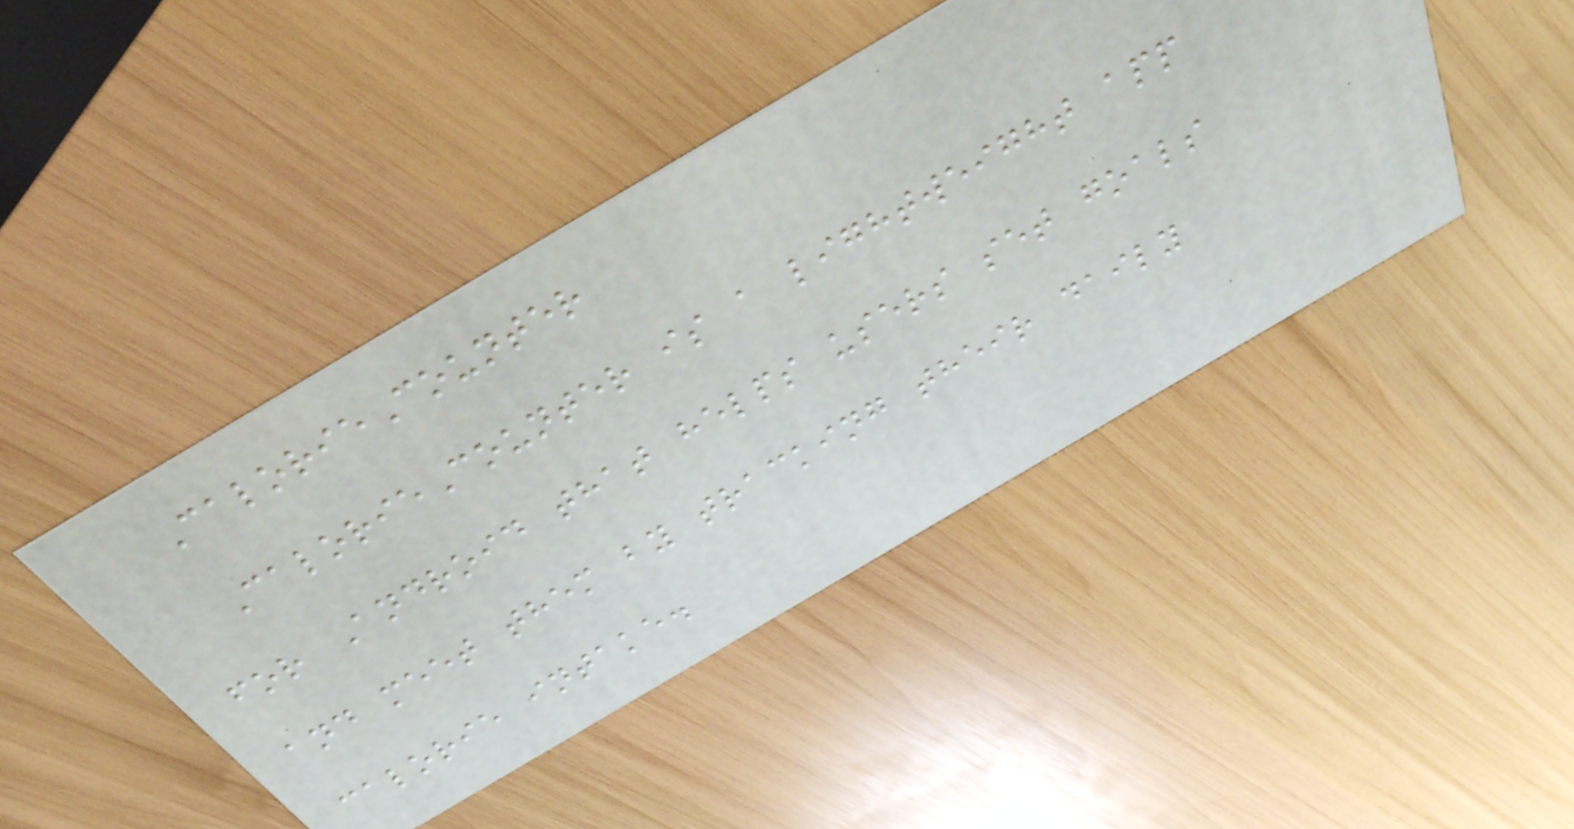CalorieCounter
CalorieCounter is a lightweight app
for Android that helps users set goals
and meet them by tracking their daily
calorie intake.
